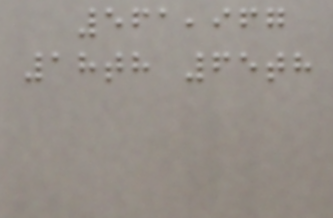561,967
18th 65th
